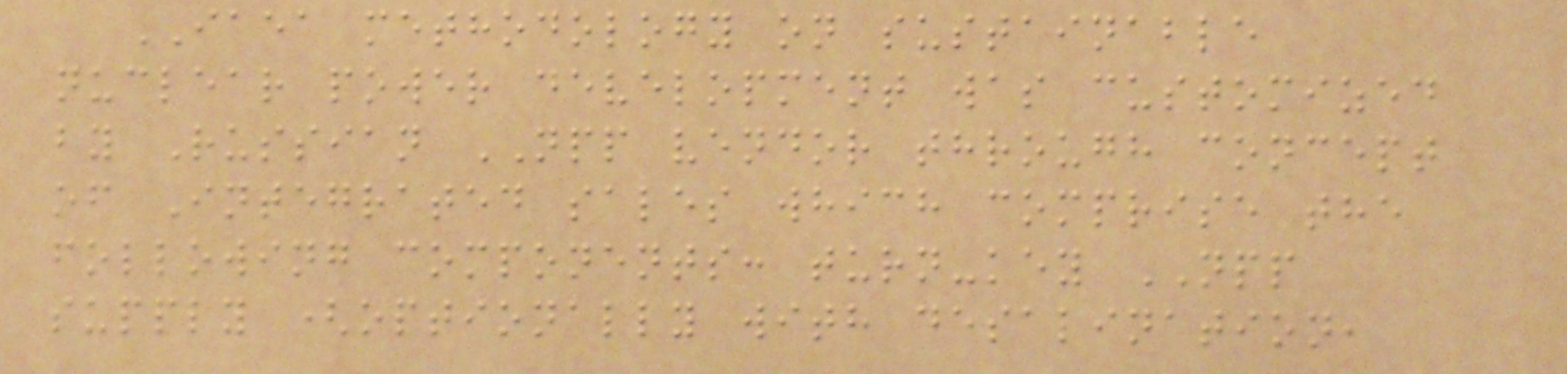IAEA methodology on sustainable
nuclear power development was customized
by Russian NPP vendor through concept
of Integrated sales which comprise the
following components: turn-key NPP
supply (optionally with desalination,
